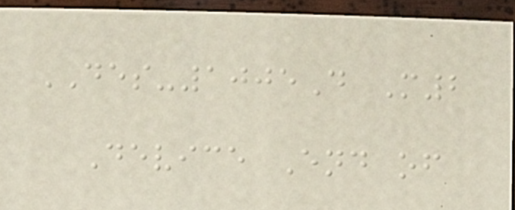DES-1005D M2
Device End of
